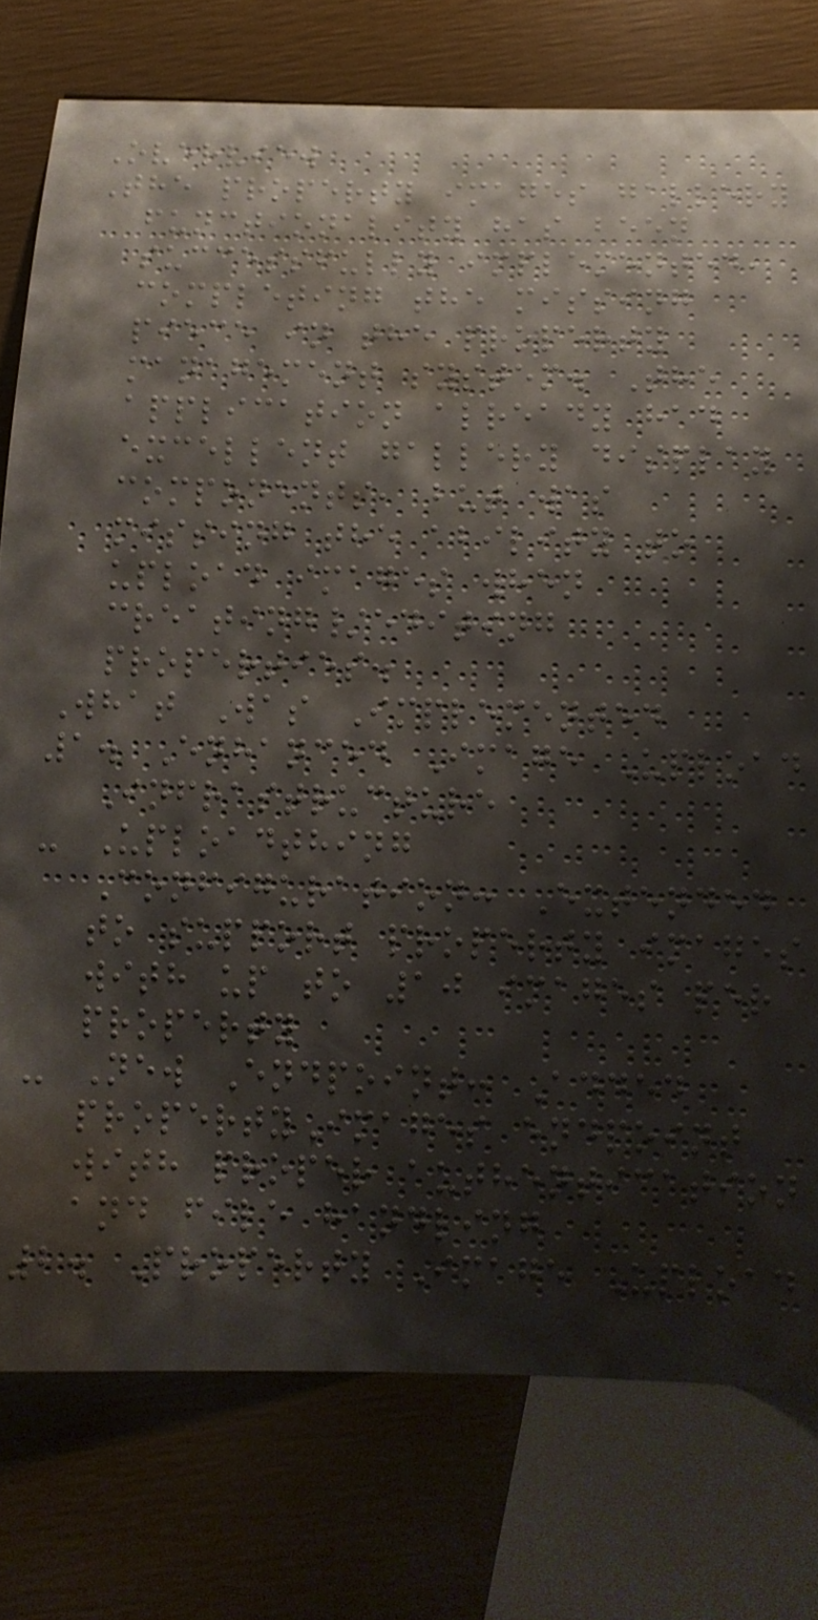Overview
The property images gallery
functionality has been
successfully implemented,
completing the missing
piece in the property
management system. The
application already had
excellent gallery display
components, but was
missing the ability to
upload images when
creating/editing
properties.
What Was Implemented
1. Enhanced Image Upload
Infrastructure
- Uploadthing
Configuration: Extended
to support property images
with up to 10 images per
property
- New Endpoint: Added
propertyImages endpoint
with proper authentication
and file handling
2. Property Image Upload
